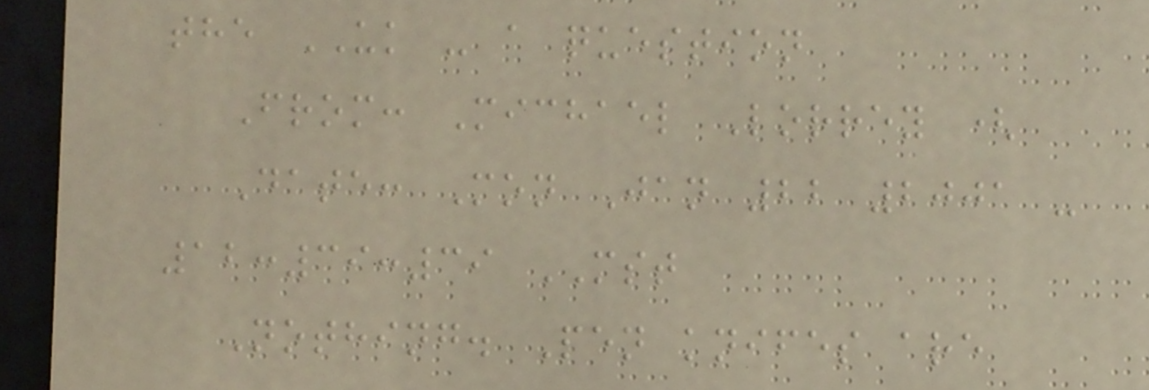the UK - a question
From: Michael Lorrey (
Date: Mon Jan 22 2001 -
12:39:39 MST
Nothing. Pen knifes are
